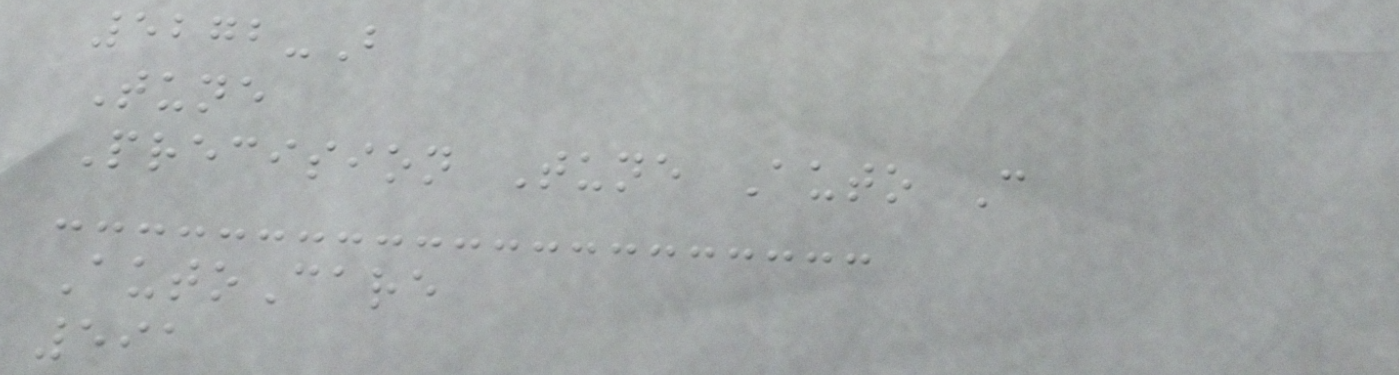5272-B
Tune
Precision Tune Auto C
AutoCare
591
